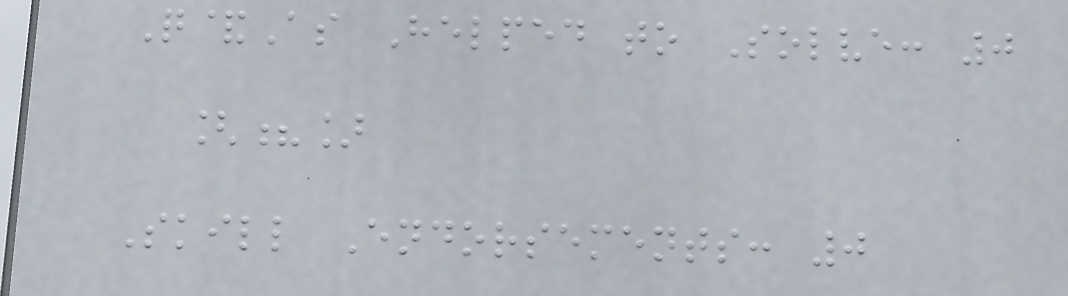Q&As Helped to Solve: 0
[?]
Skill Endorsements: 0
